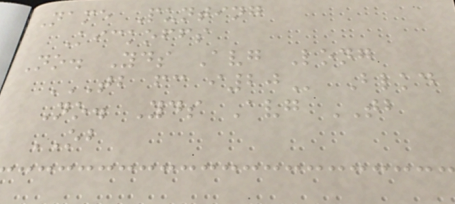Name Punting
Kickoffs
No. Yds Avg Long
TB FC I20 Blkd
No. Yds Avg TB
OB
